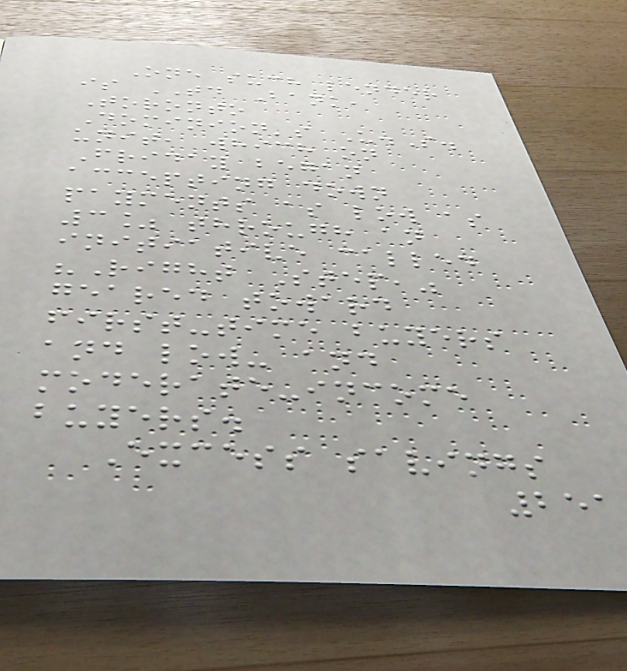One such lender
is TD Bank,
Toronto
Dominion's U.S.
unit, which on
Friday began
accepting down
payments as low as
3% through an
initiative called
"Right Step,"
geared toward
first-time buyers
and low- and
moderate-income
buyers.
Excess savings
251
